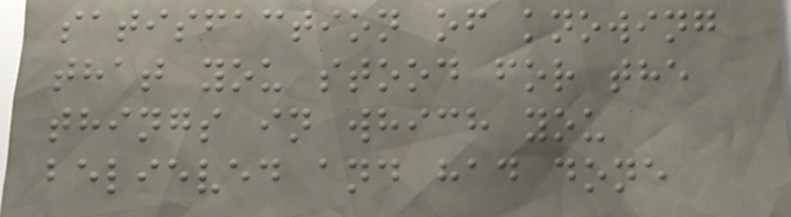satisfaction of knowing
that you stood for the
things in which you
believed and had done
